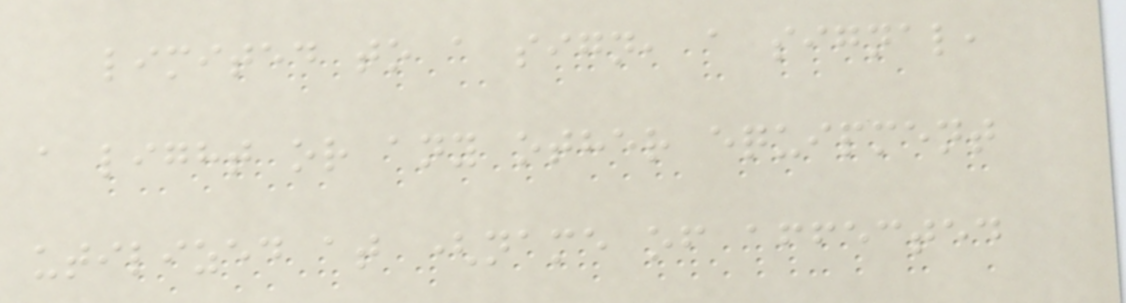limited to a sign, a signal,
a light or any other equipment
utilized at (name of affected
